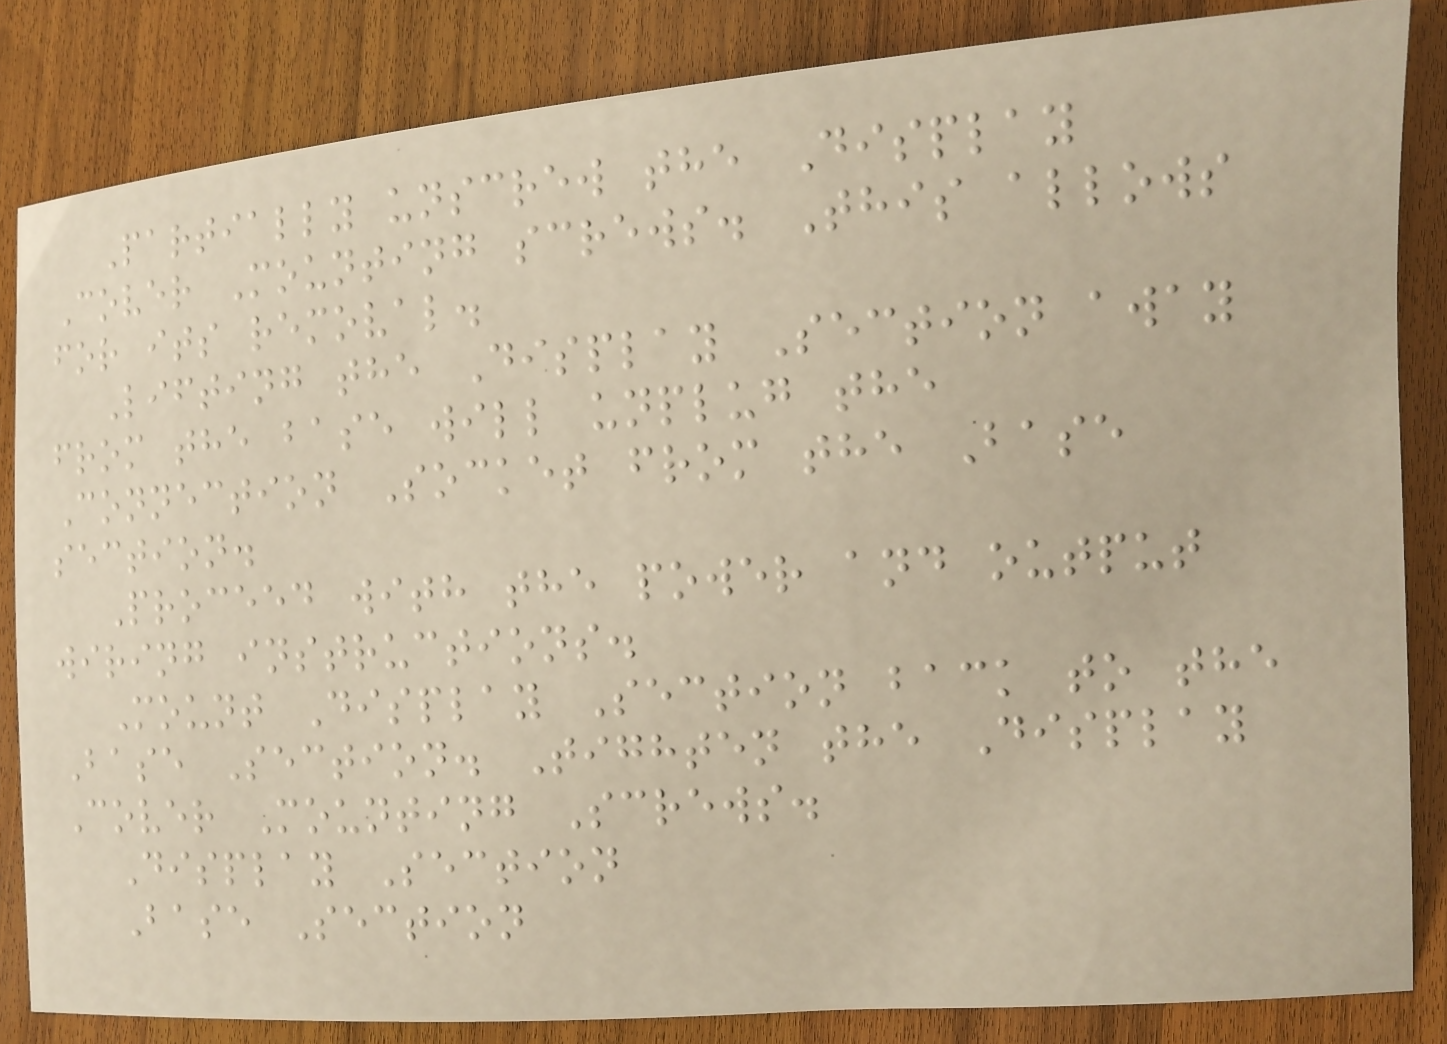Partially unscrew the Display
Cover Mounting screws. This allows
for its removal.
Lifting the Display Section away
from the base will unplug the
Connection Socket from the Base
section.
Proceed with the power and output
wiring instructions.
Mount Display Section back to the
Base Section. Tighten the Display
Cover Mounting Screws.
Display Section
Base Section
